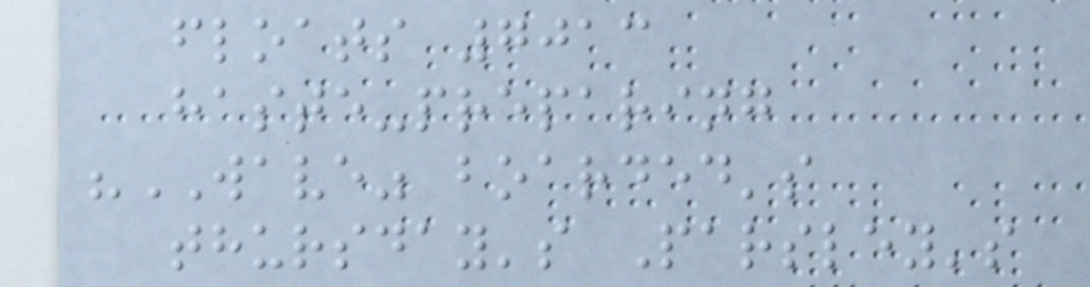floats 7013
haste-preparing
"WAVE" boarded's
thursday's Parsley's
